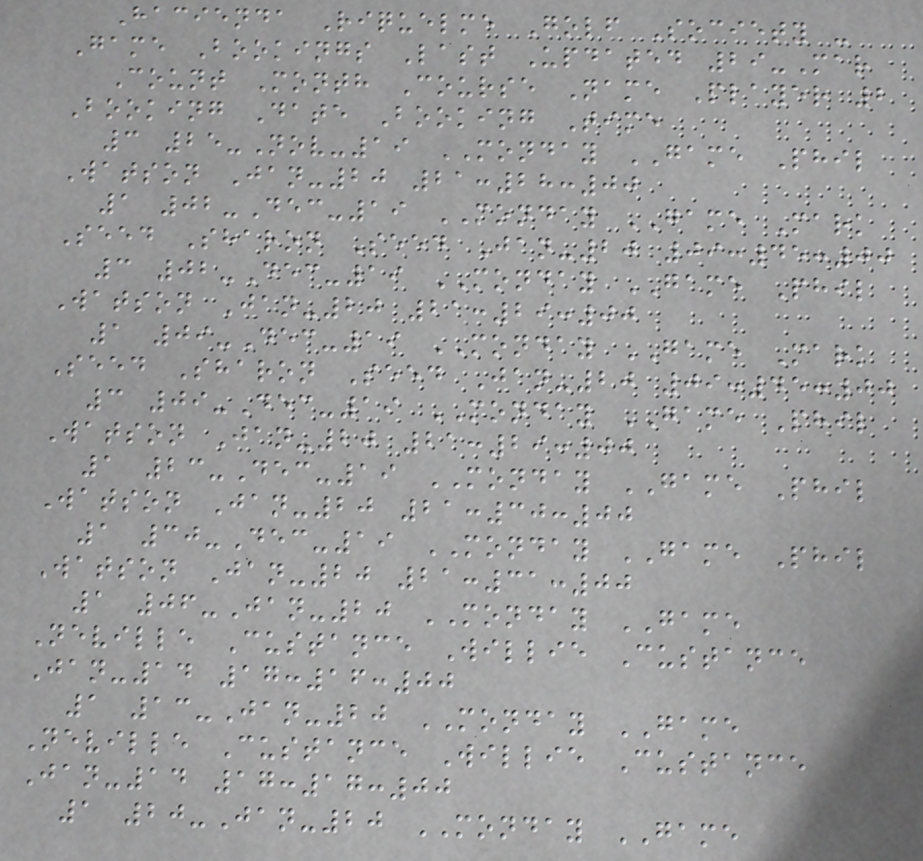Hacienda Riquelme Golf Society -
Game Bookings Last Updated 29-Mar
Count Month Course Name Player 2
Booking Date Booking Time
3 25-Nov-19 MONDAY GAME Phil
Watson Jan-20 21:28:00
1 02-Dec-19 MONDAY GAME Mark
Seed Sharon Seed Jan-20 09:45:00
3 02-Dec-19 MONDAY GAME Phil
Watson Jan-20 21:29:00
1 09-Dec-19 MONDAY GAME Mark
Seed Sharon Seed Jan-20 09:45:00
3 09-Dec-19 MONDAY GAME Phil
Watson Jan-20 21:29:00
1 23-Dec-19 MONDAY GAME Phil
Watson Jan-20 21:30:00
1 30-Dec-19 MONDAY GAME Phil
Watson Jan-20 21:31:00
1 06-Jan-20 MONDAY GAME
Neville Custance Willie Custance
Jan-14 17:16:00
1 13-Jan-20 MONDAY GAME
Neville Custance Willie Custance
Jan-14 17:17:00
1 20-Jan-20 MONDAY GAME
